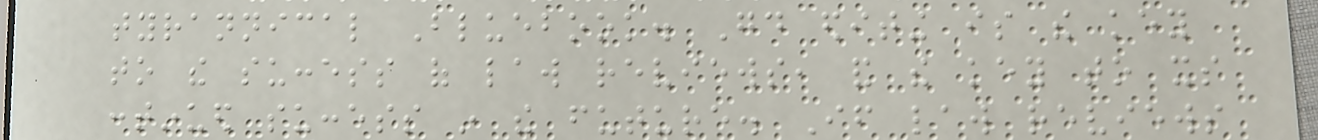tyrannical Bluebook. Good editing is the key
to the success of law reviews, and the key to its
continued success in the future. If law reviews
